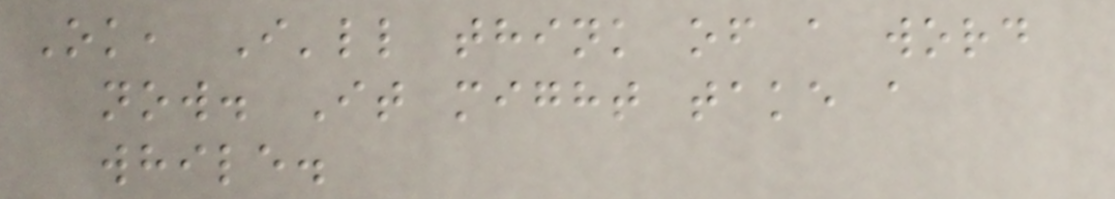Ok, I'll think of a word
now. It might take a
while.
